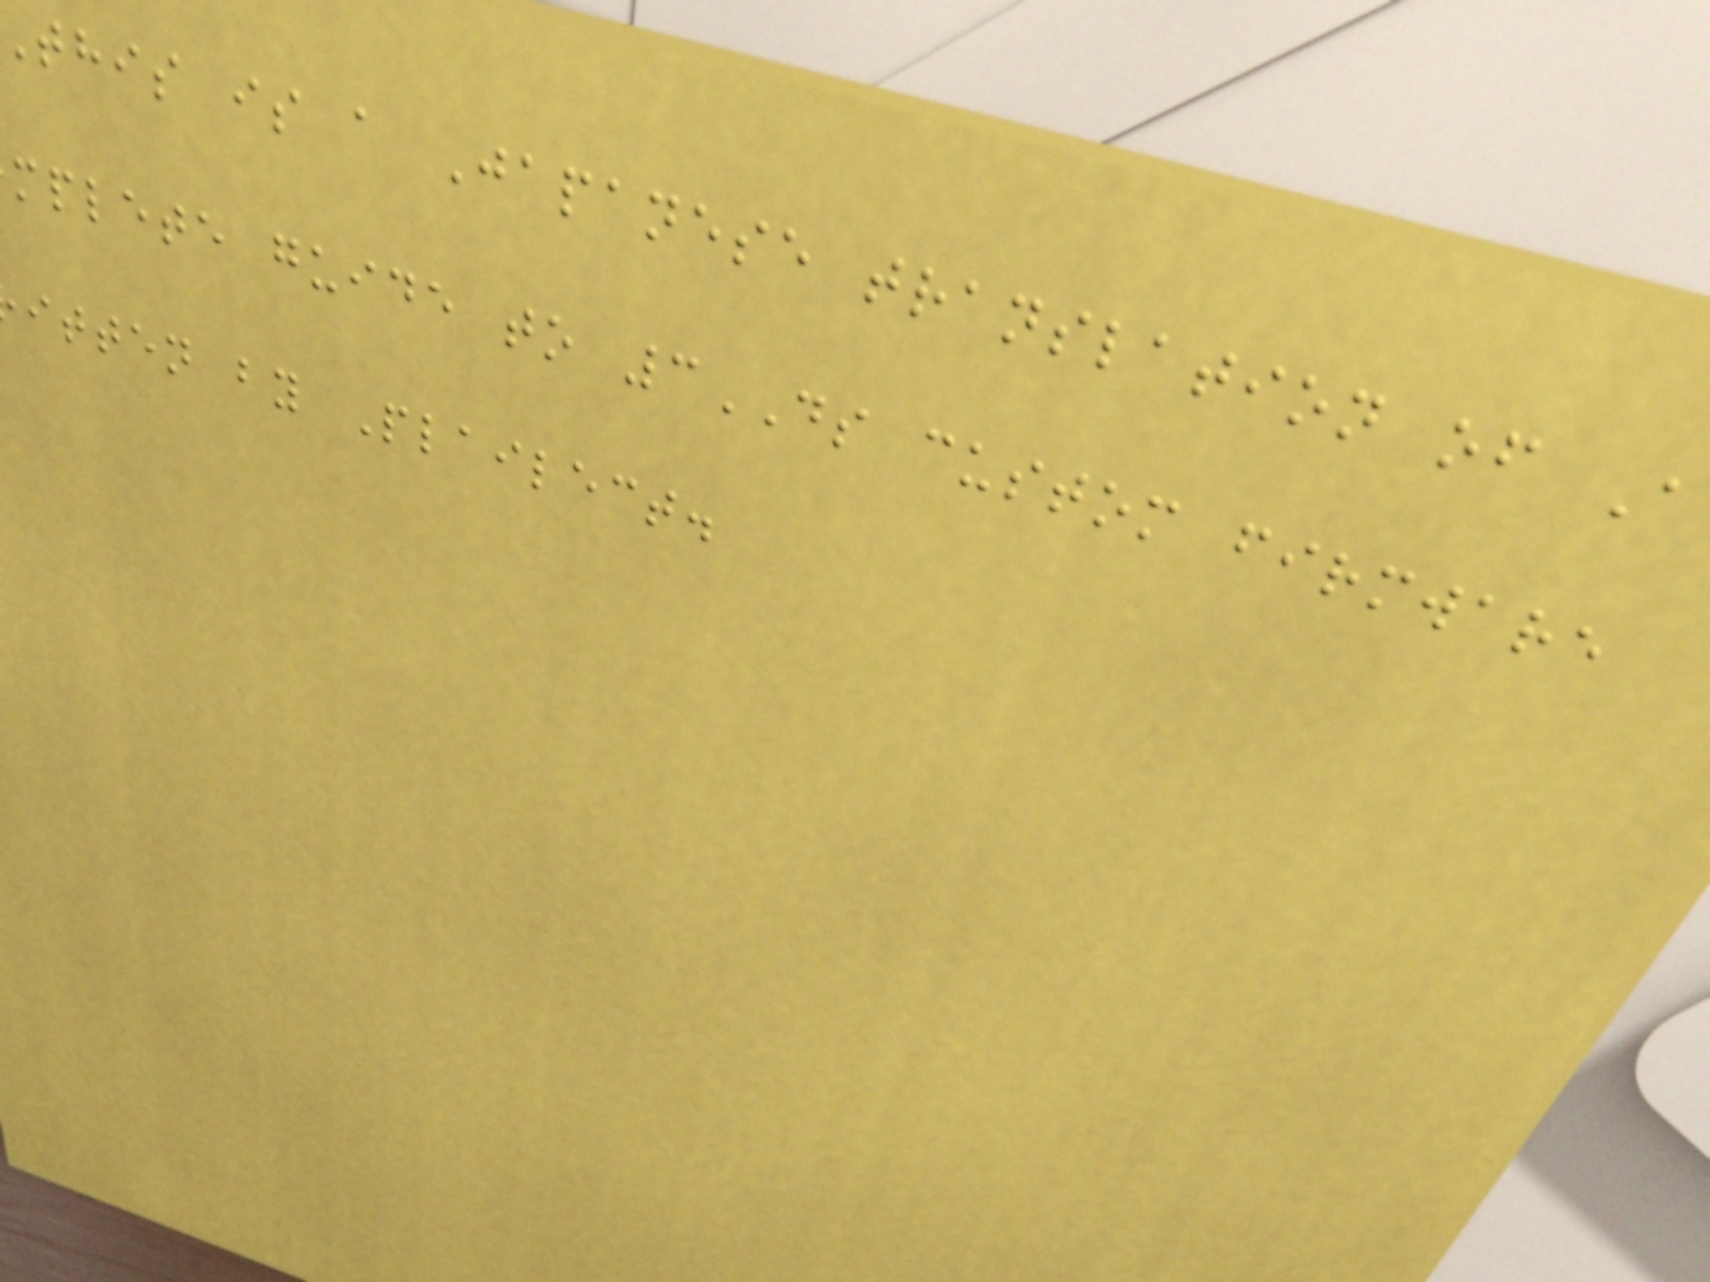this is a Japanese translation of A
mplete guide to 3DS custom firmware
itten by Plailect.
